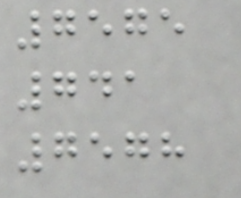7575
741
7578
